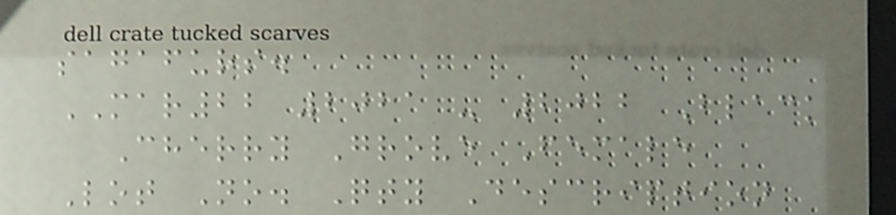sagafurs.
MAR22 2021 - 2022 Black
Cherry Grove Female
Lot No. Qty Description
